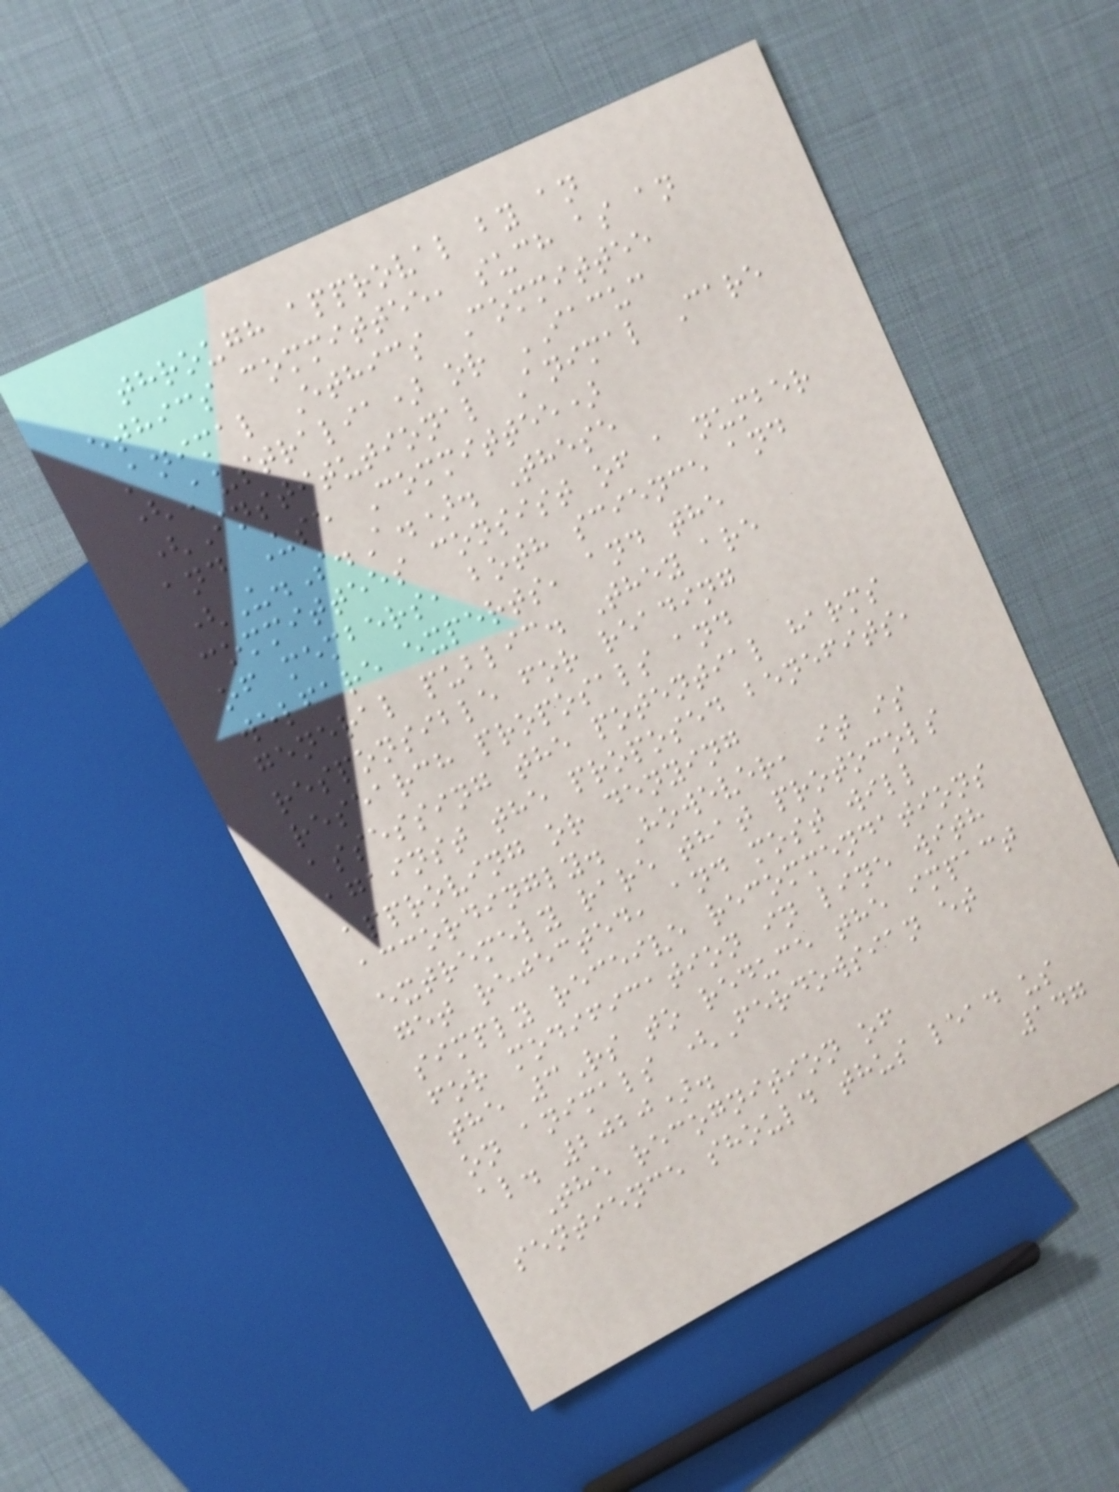through approval by an
ethics committee, such as an
Animal Ethics Committee
(Australia) or IACUC
(Institutional Animal Care
and Use Committee)
(U.S.A.). These
committees consist of a number
of members, both science and
welfare experts, and the
general public. They are
responsible for reading
research proposals and
assessing the potential harms
against the proposed benefits,
approving or denying
accordingly. However, it is
extremely rare that protocols
get rejected, and most will
simply receive recommendations
for modification in line with
the 3Rs to reduce the impact
on animals (Ferdowsian et
al. 2020).
The recognition of
sentience should thus lead us
147
